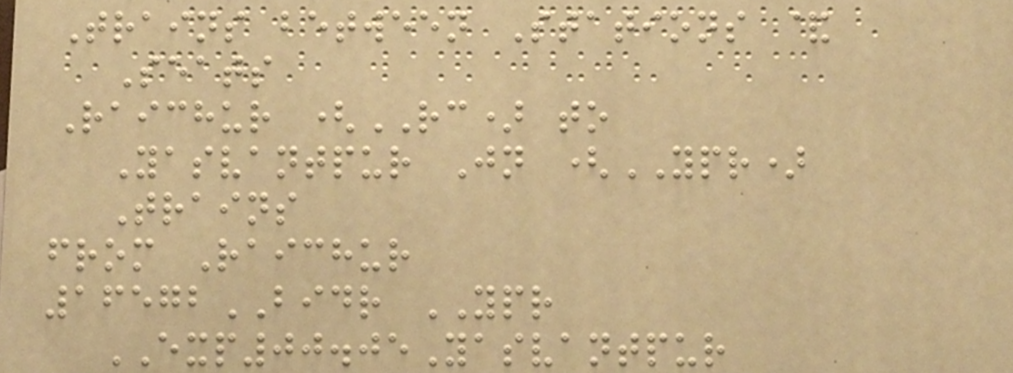Trains between Stations &
Seats
Raichur (RC) to
Yasvantpur Jn (YPR)
Trains
from Raichur
16572BIDR YPR
EXP00.05Yasvantpur
